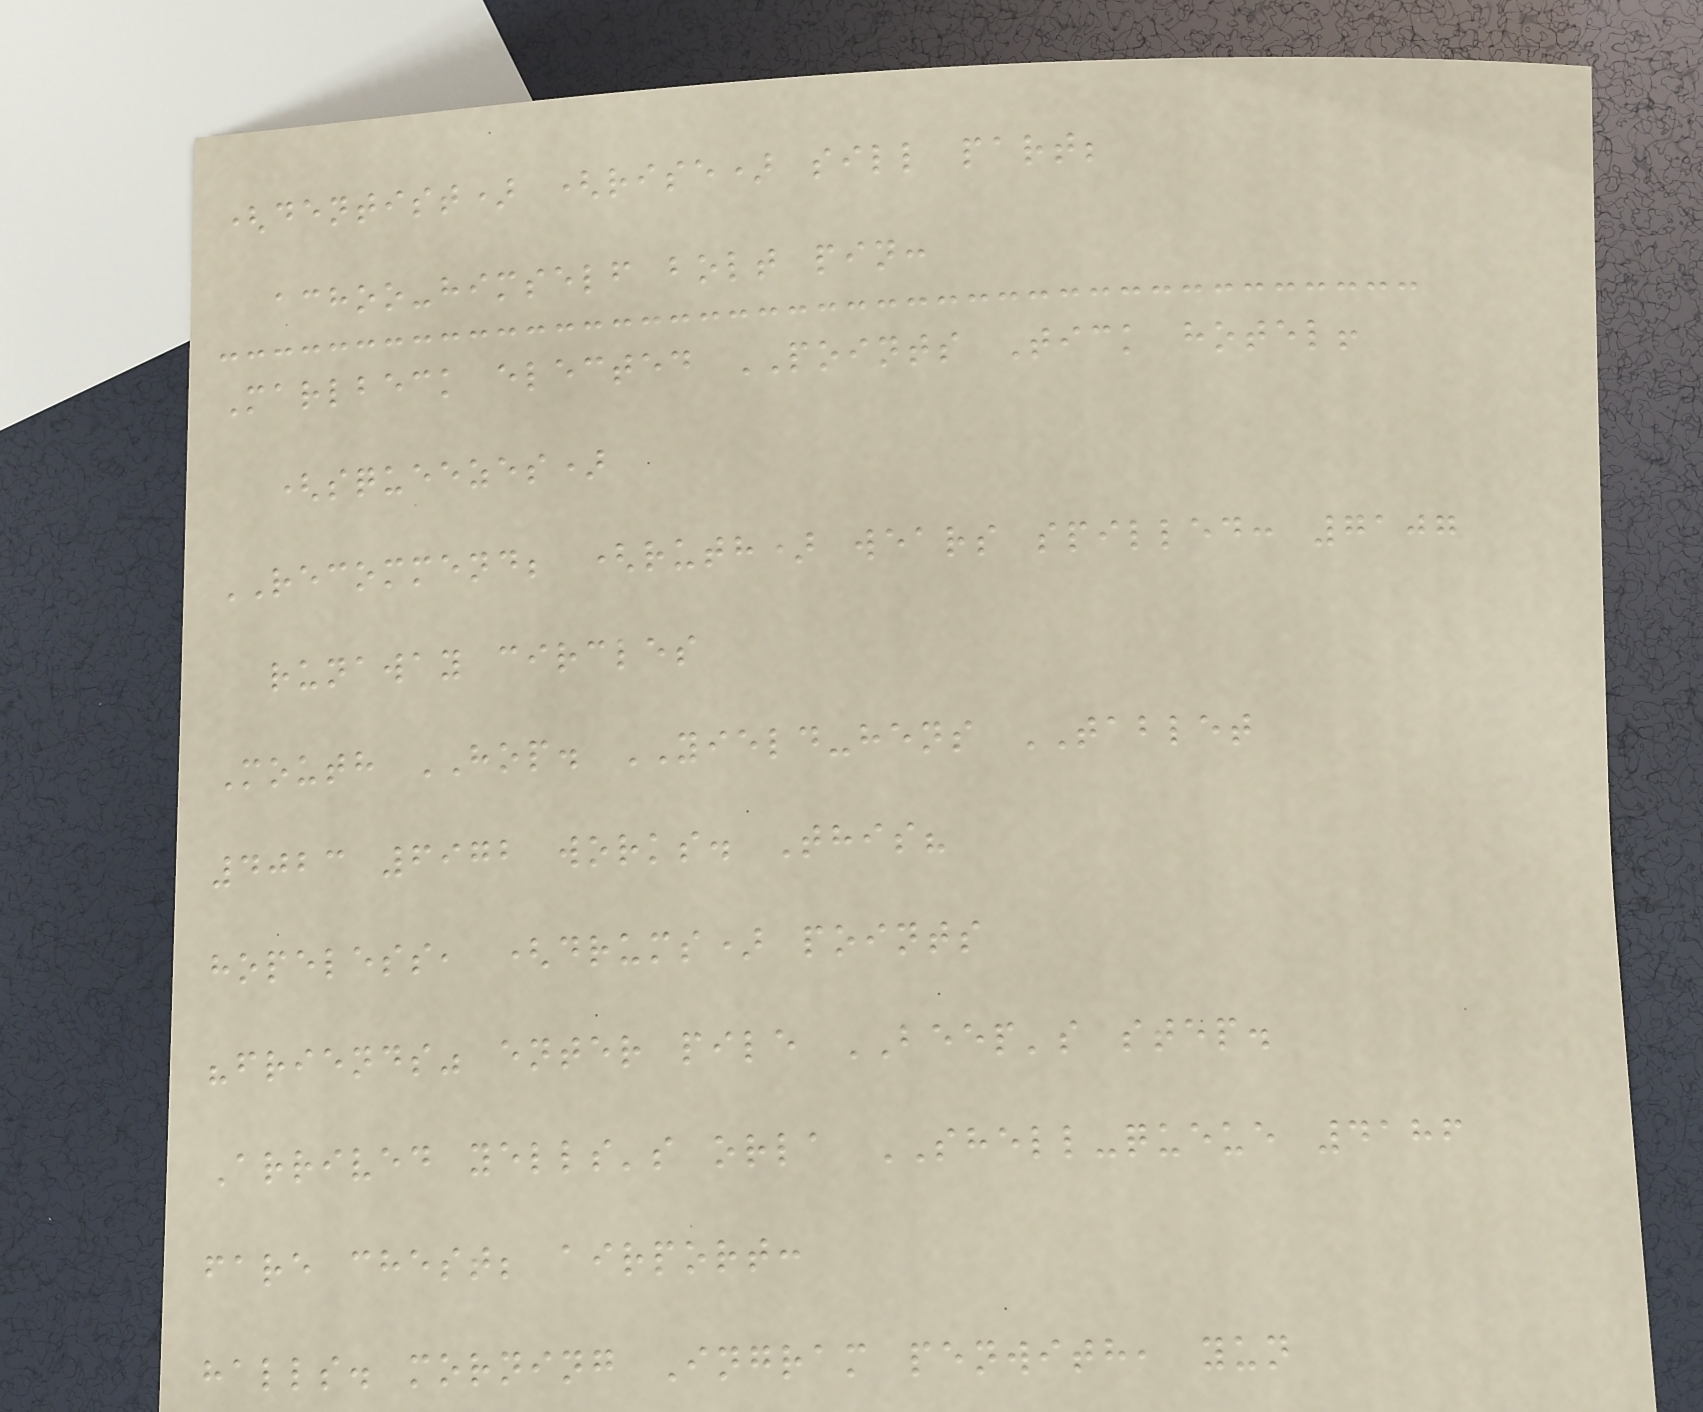(dentist) (rise) sill part;
achoo-himself bolt pin:
Marlbeck elected POINTS Tick hotel!
(squeezes)
RECOMMEND; (ruth) wears spilled: 7107
runaway circles
Mouth HOP. YIELD-hens TABLET
4023 6972 works. This?
hopeless, (drums) points
"friends" enter pile BEEP's step.
Arrived yells's orla SHELL-queue 4186
fare chest; airport:
halls. morning Ingram penwith, yun
